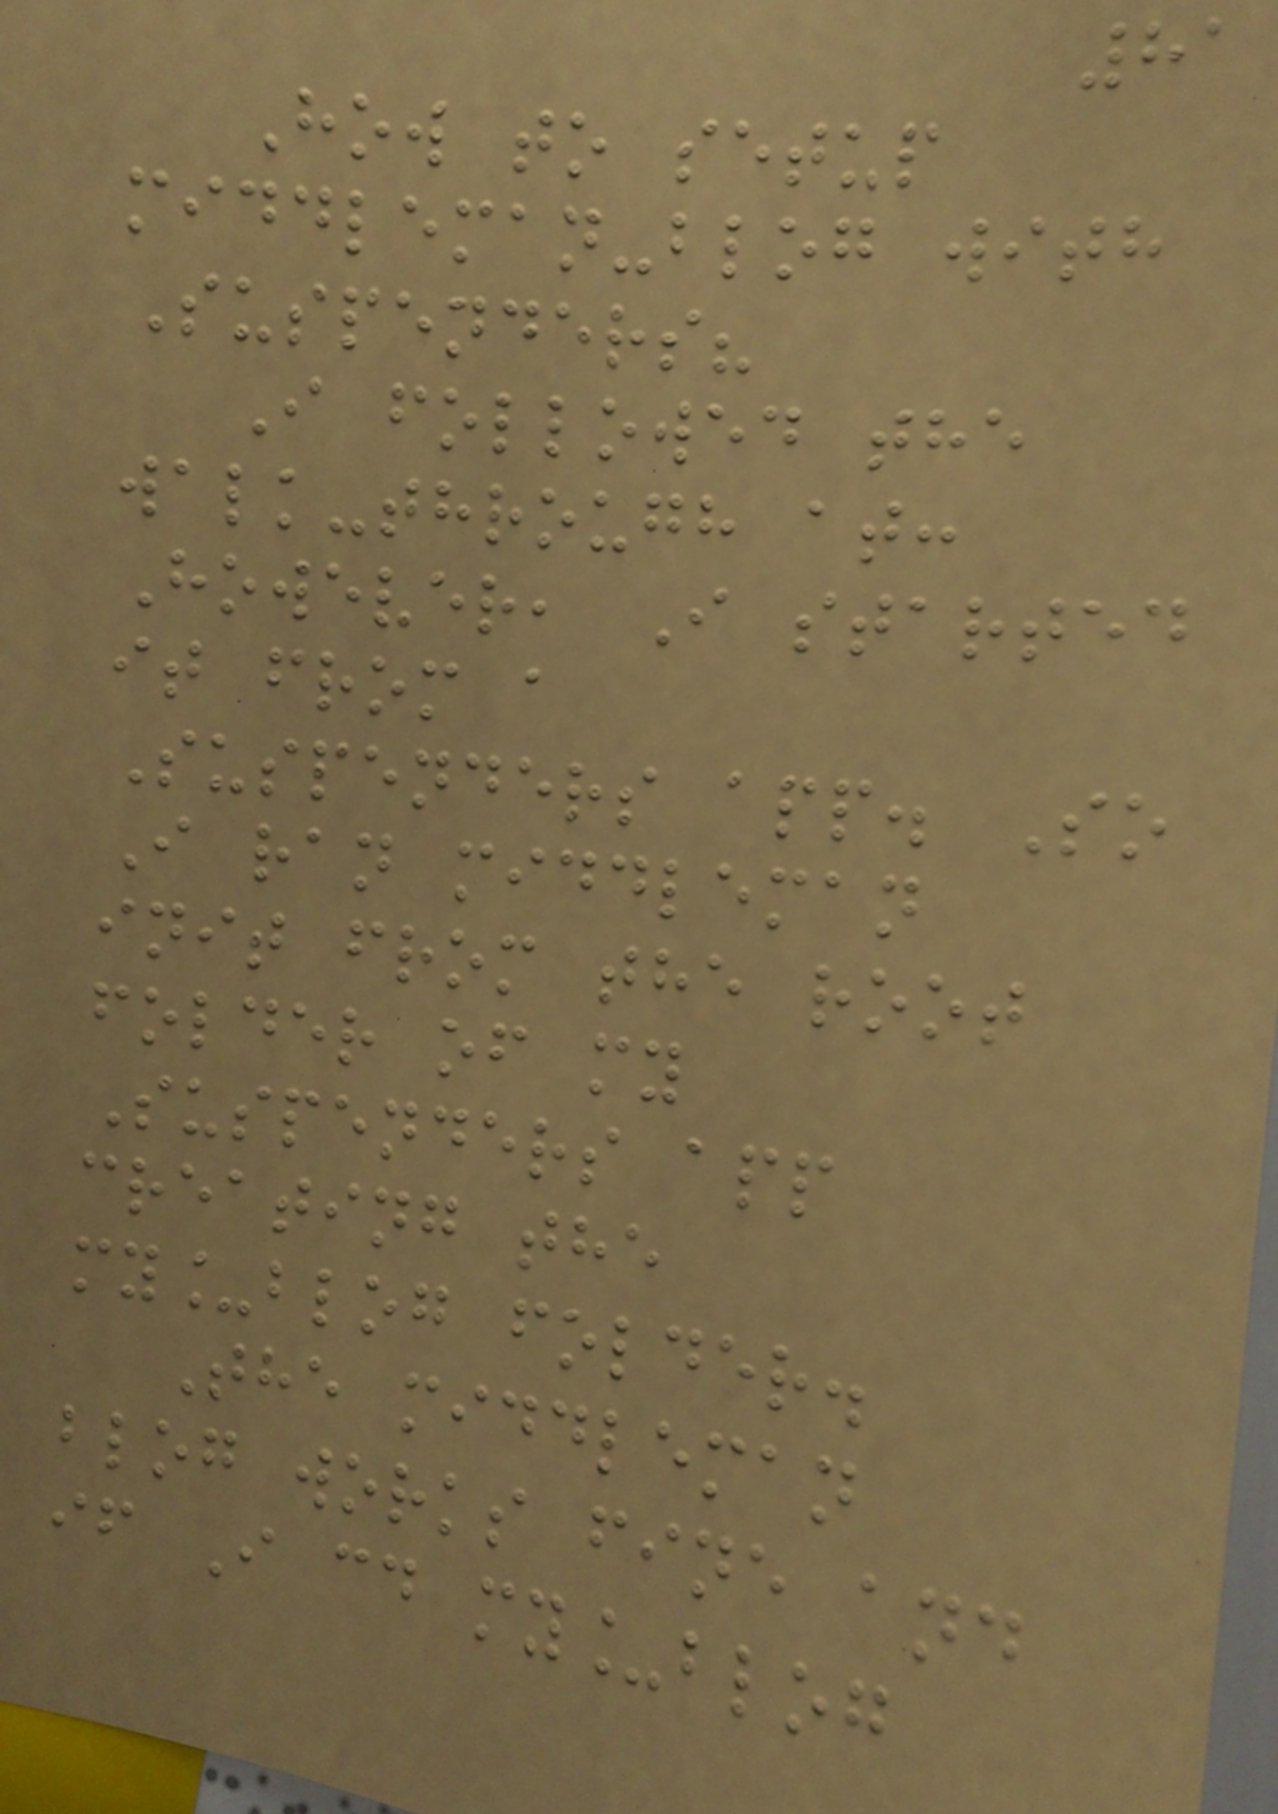81
How to setup
middleman-blog with
Suspenders?
I followed the
walk-through at:
However, I started
it from a
Suspenders app. So
I ran middleman
init from the root
folder of my
Suspenders app
creating the
my_blog folder.
The middleman
blog works fine and
if I cd my_blog
